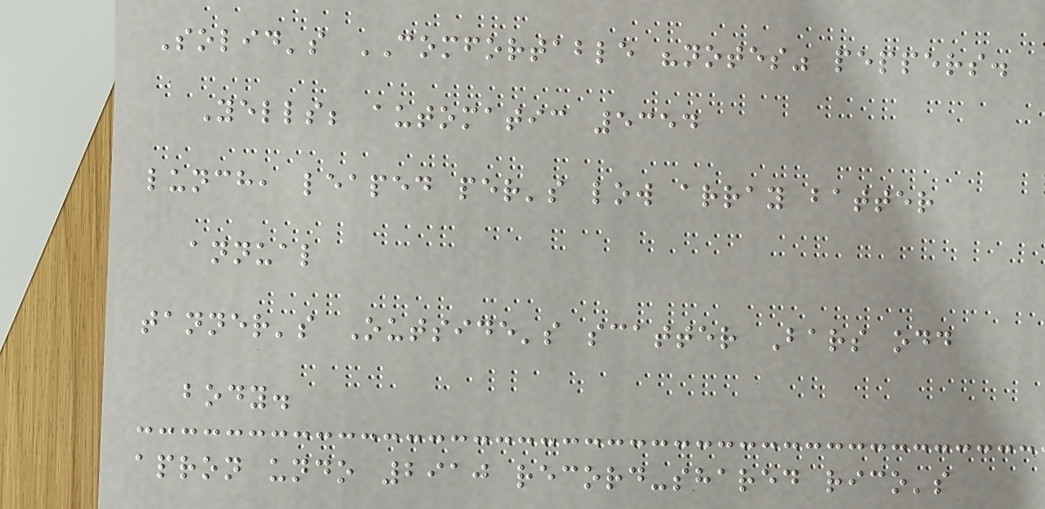Solid's COMFORTABLE "notes" peppers.
Yells; automatic 5354
lunch, leaped per's low array batter
annual
tanner's Outside's scatter Bars odd
body.
apron undo 2910 record-shared rico's
